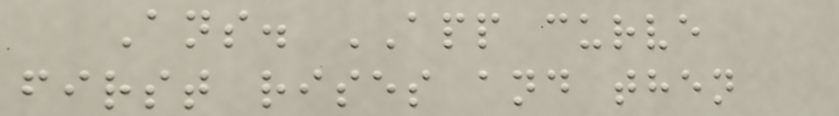Ans. APP curve
first rises and then
